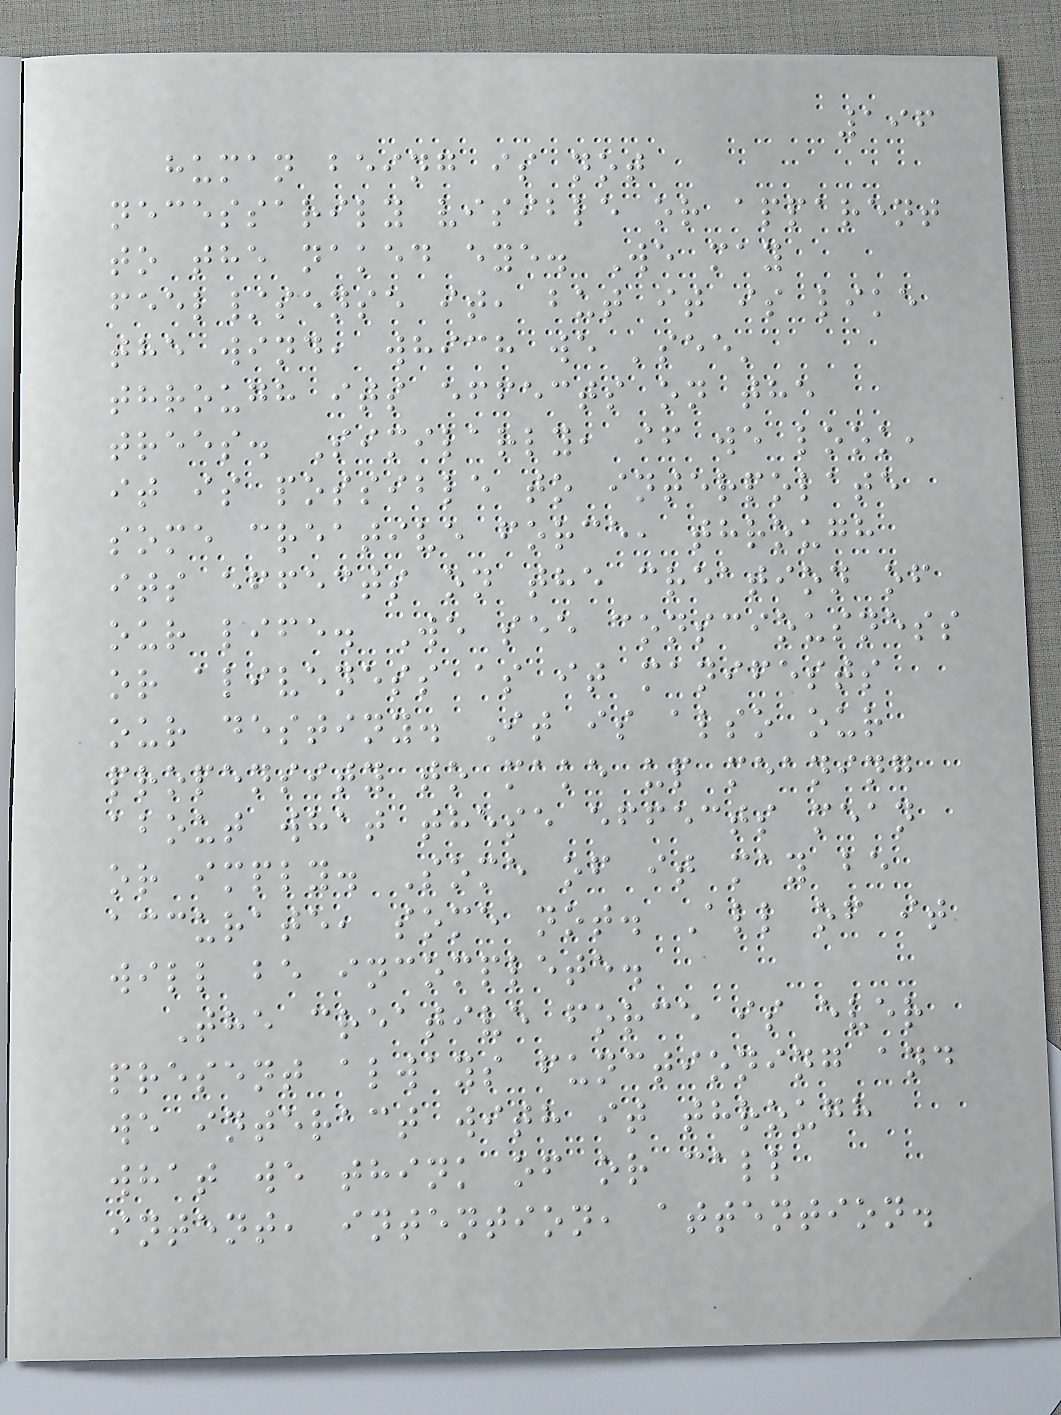196
human being is not
necessarily visible or apparent
to the naked eye. We may
feel/sense it, but it is like
the wind, which we 'see'
through its effects on the
trees. Similarly, if we look,
it is possible to interpolate
some creative force, through
its effects on the creation of
our life. We see consciousness
or aliveness as it manifests
our destiny. It is also our
propensity to make up meaning
about what these effects mean
or imply. Some of it may be
accurate, some not. All of it
will be incomplete.
The creative force is ever
present always functioning and
we interact with it through
what we think of or call
intent, intention, attention.
